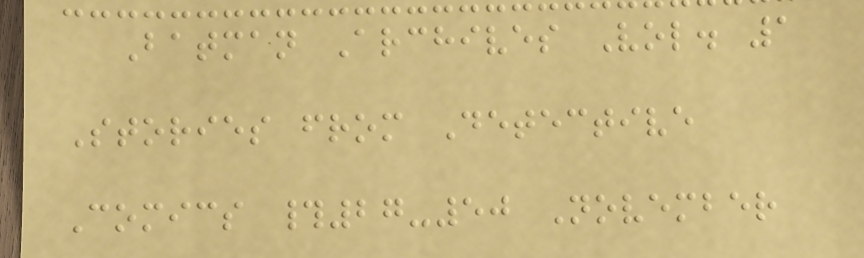Batman Archives Vol. 1
Stories from Detective
Comics #27-50 November
